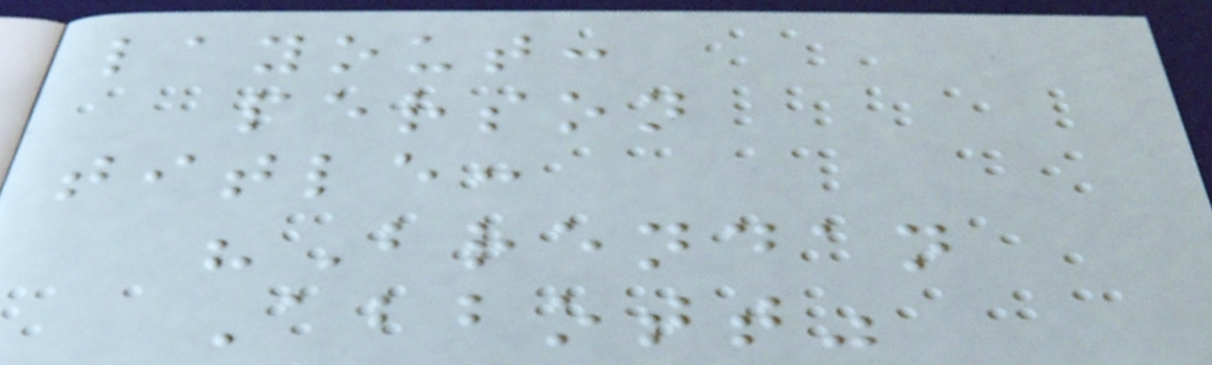layout:
person
title:
"Brendan
Abbott"
